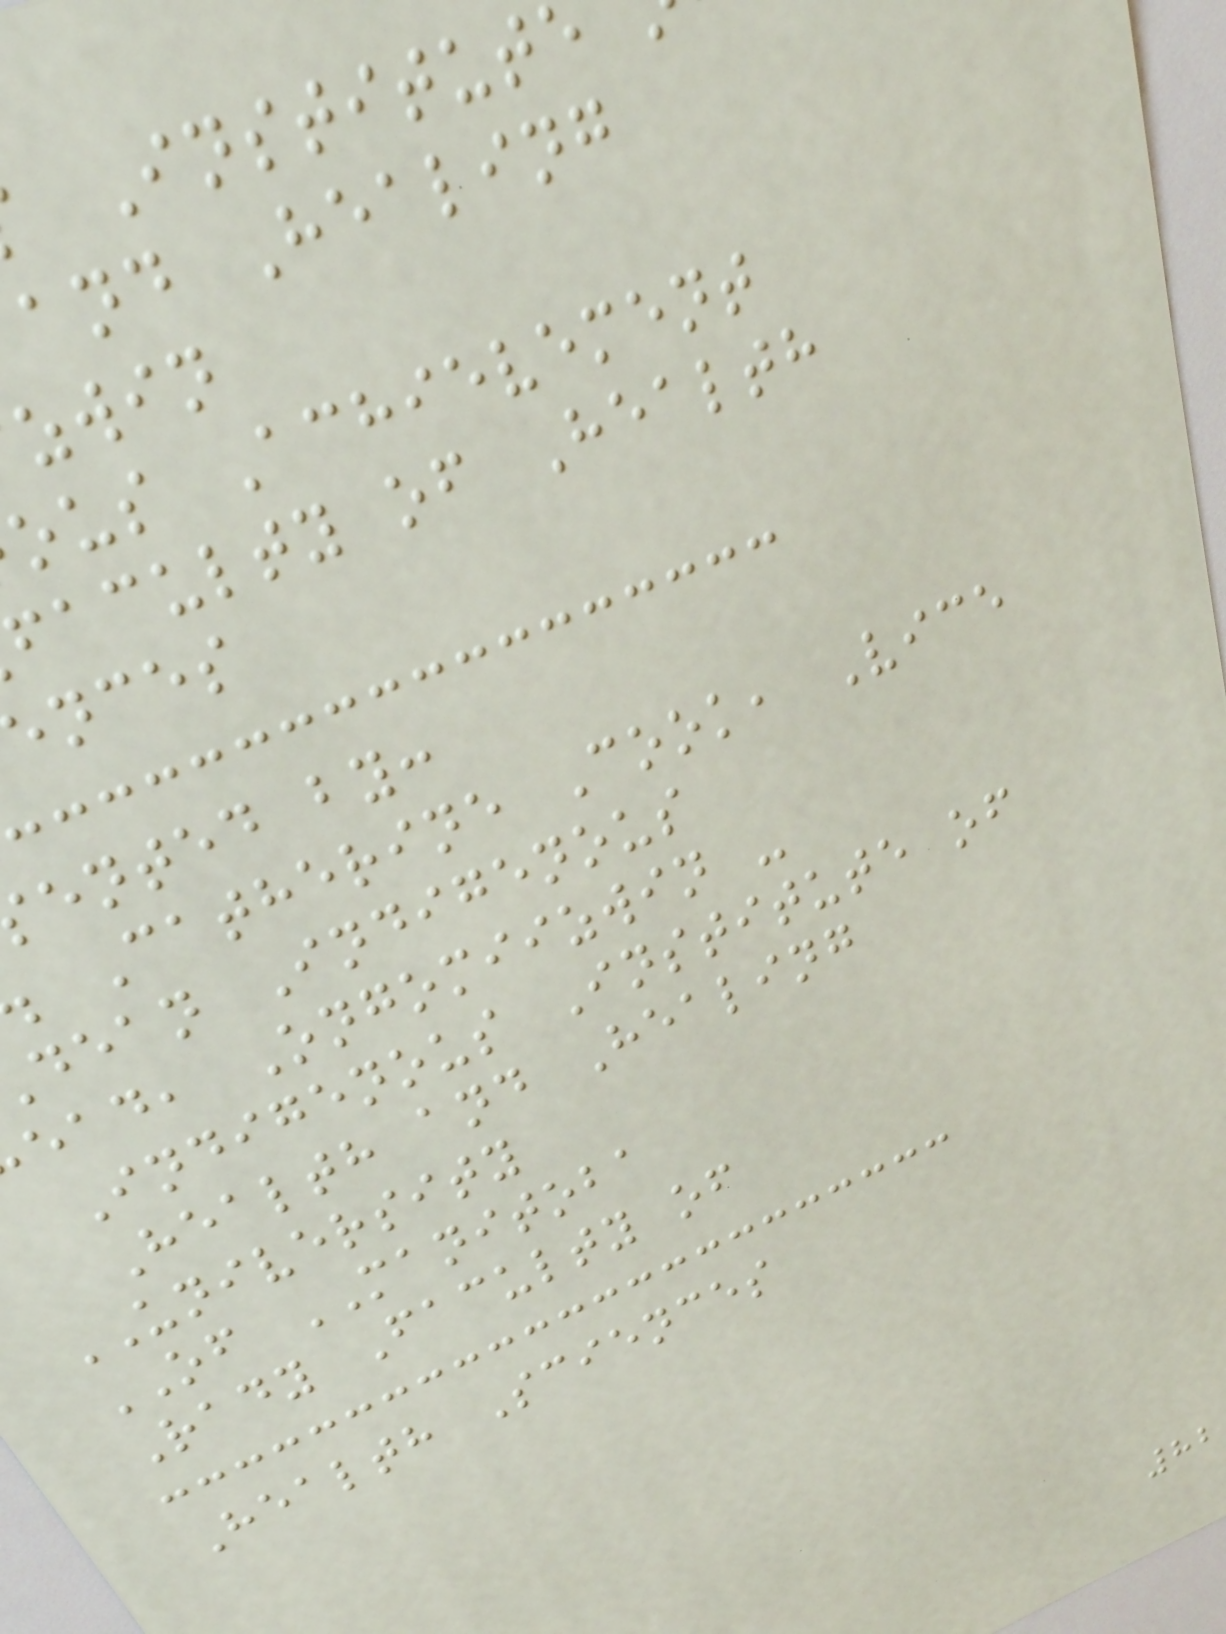Institut
and Healing
zwin
ous Achievement
faculty of Health
nces
ented by:
Catherine Cook, Vice
dean Indigenous
ead, Ongomiizwin -
Indigenous Institute of
Health and Healing
UNIVERSITY
OF MANITOBA
Rady Faculty of
Health Sciences
82
